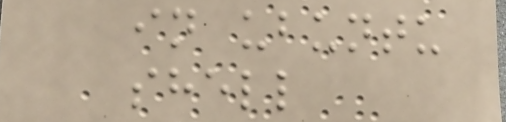in ubuntu
shell
